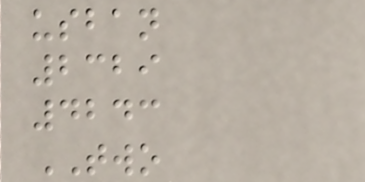usban
2329
4243
TWO
